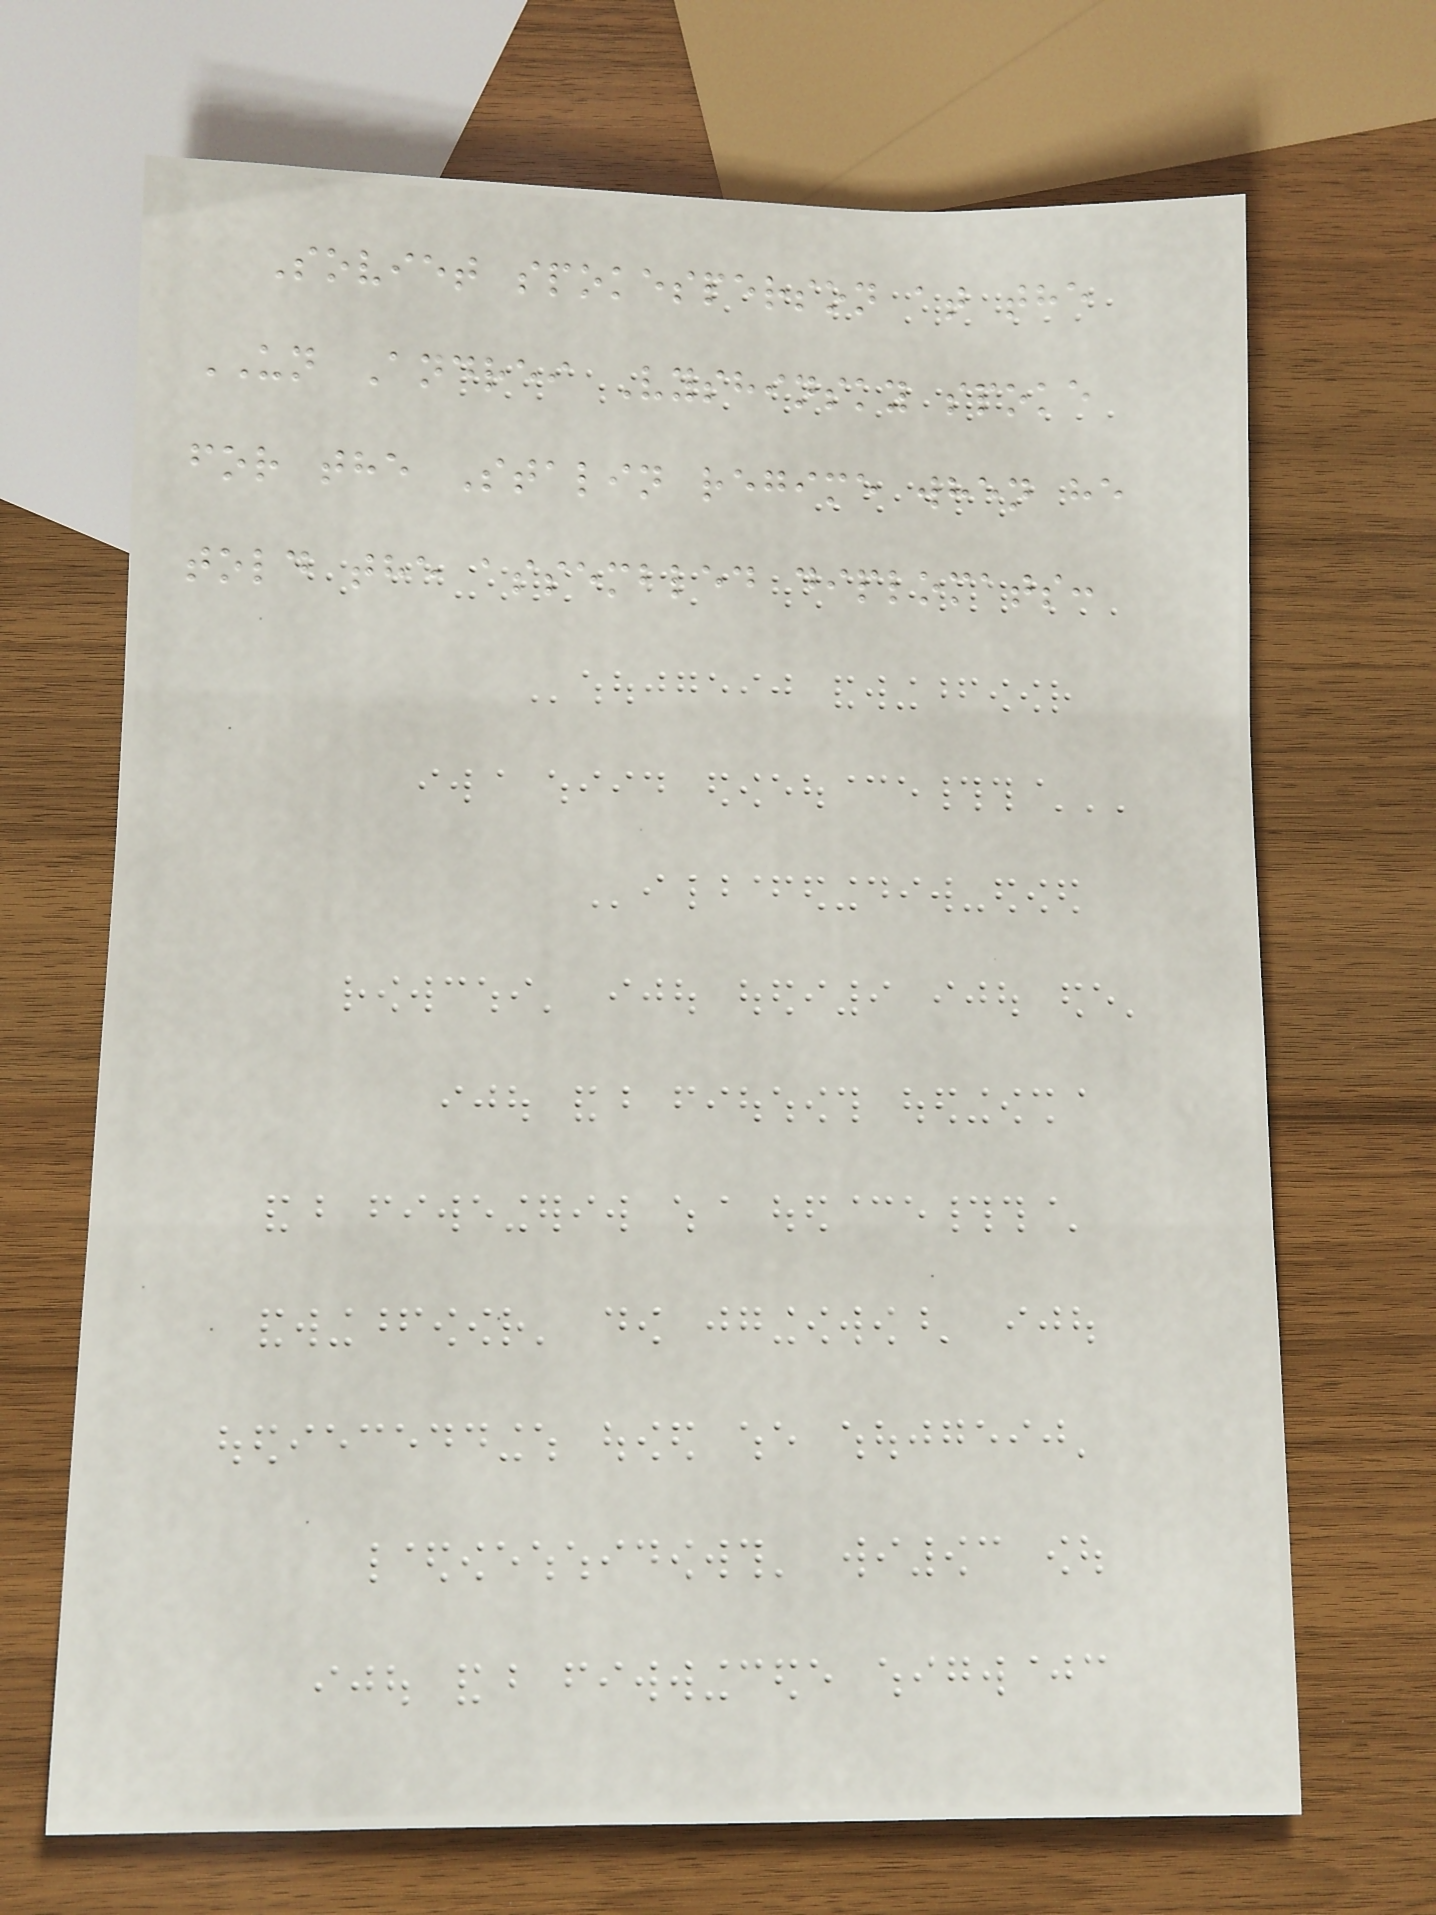Soviet spokesperson at the
UN Andrei Vyshinsky spoke
for the Stalin regime when he
told the assembled diplomats:
